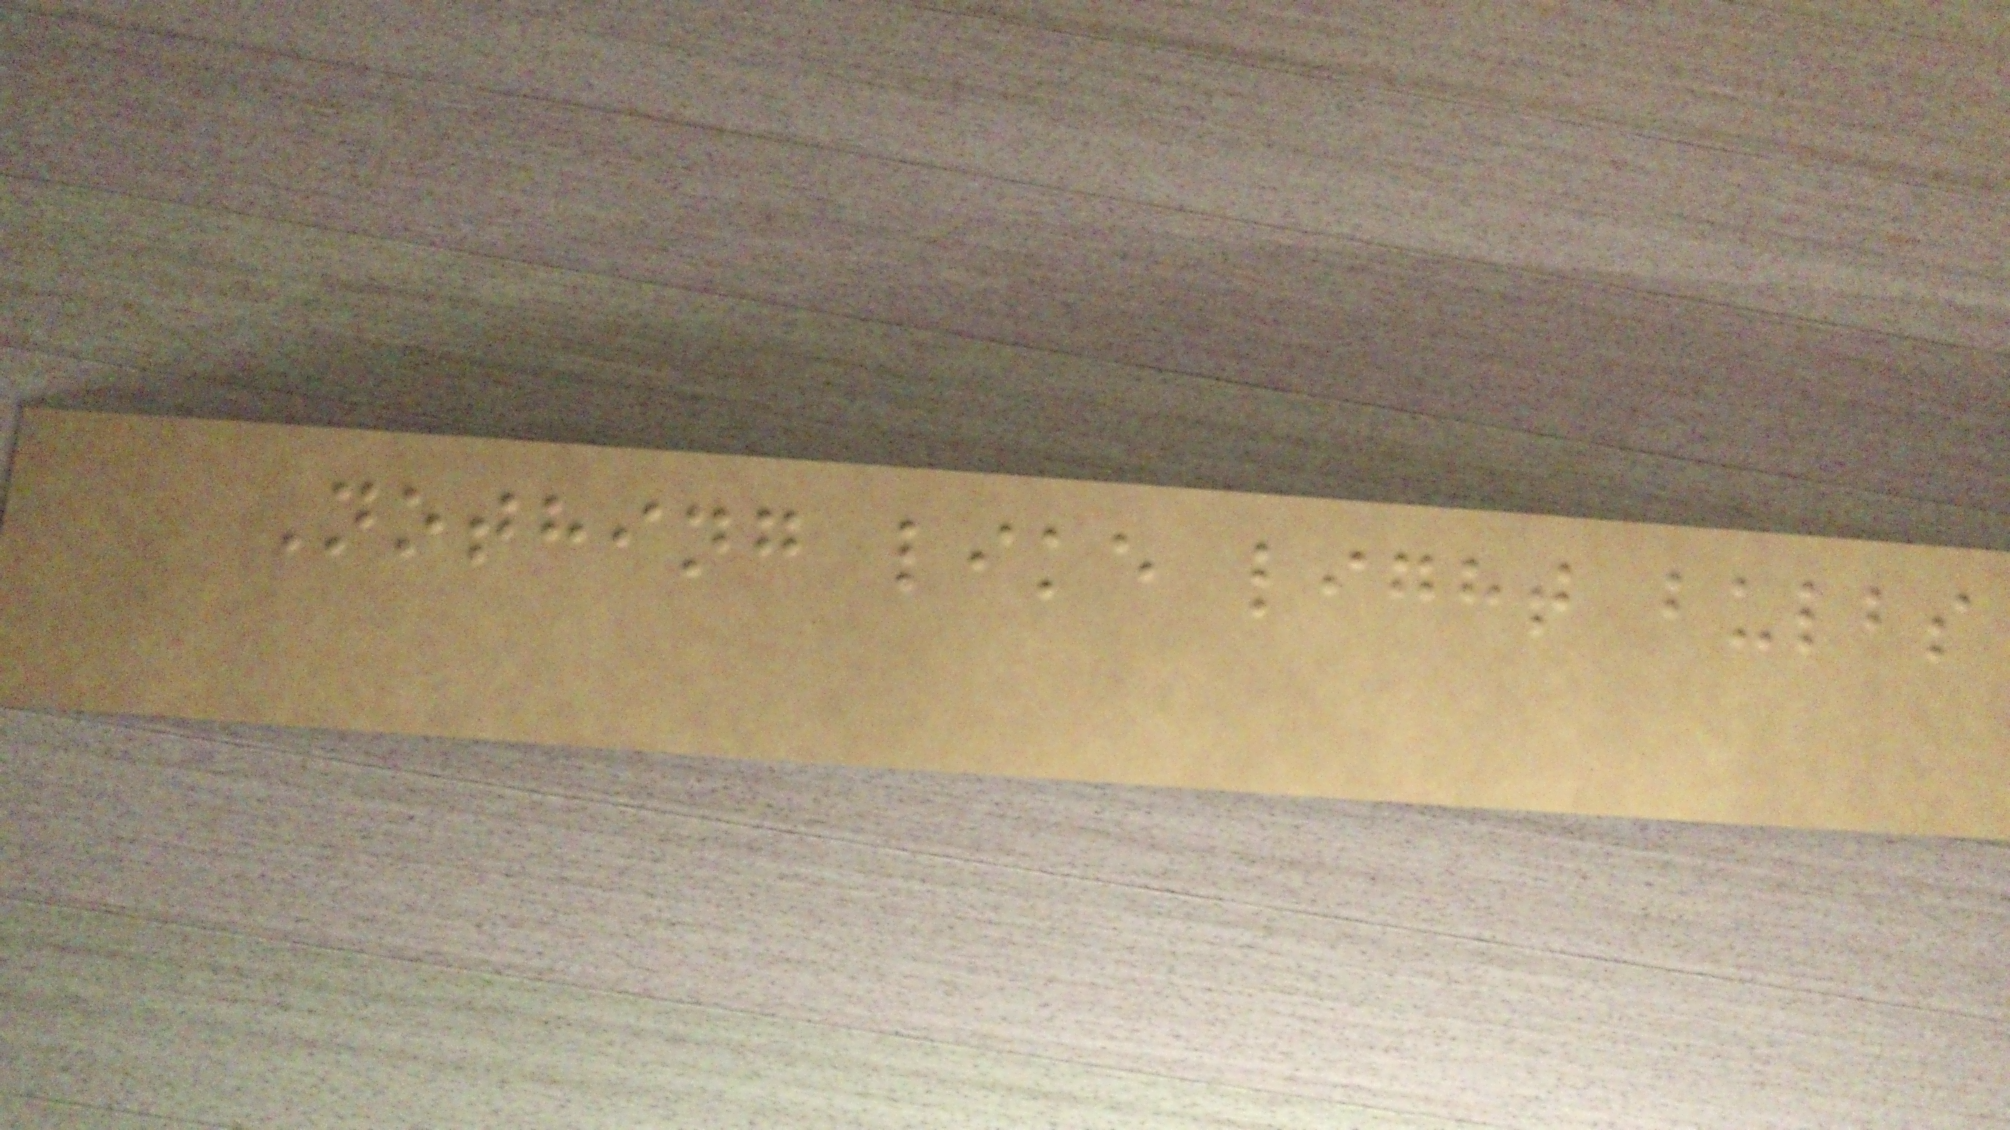Nothing like light bulbs
